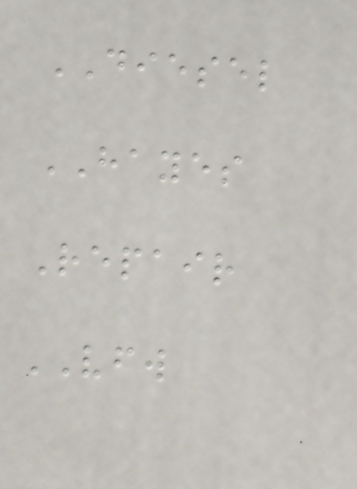DIESEL
HAYES
Repair
VFW
